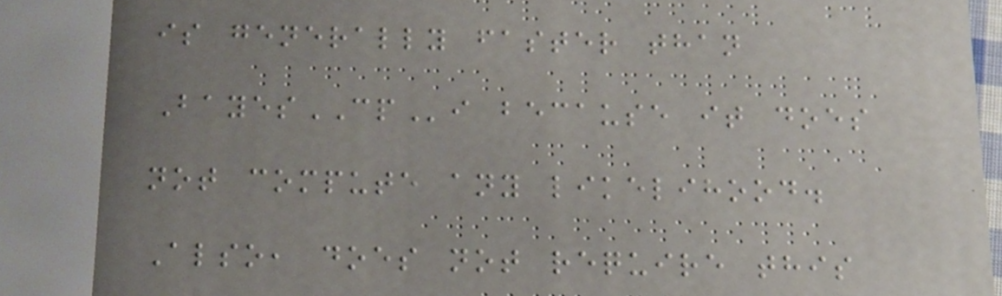is generally faster than
BayesCPi because it does
not compute any likelihood.
Also, does not require this
